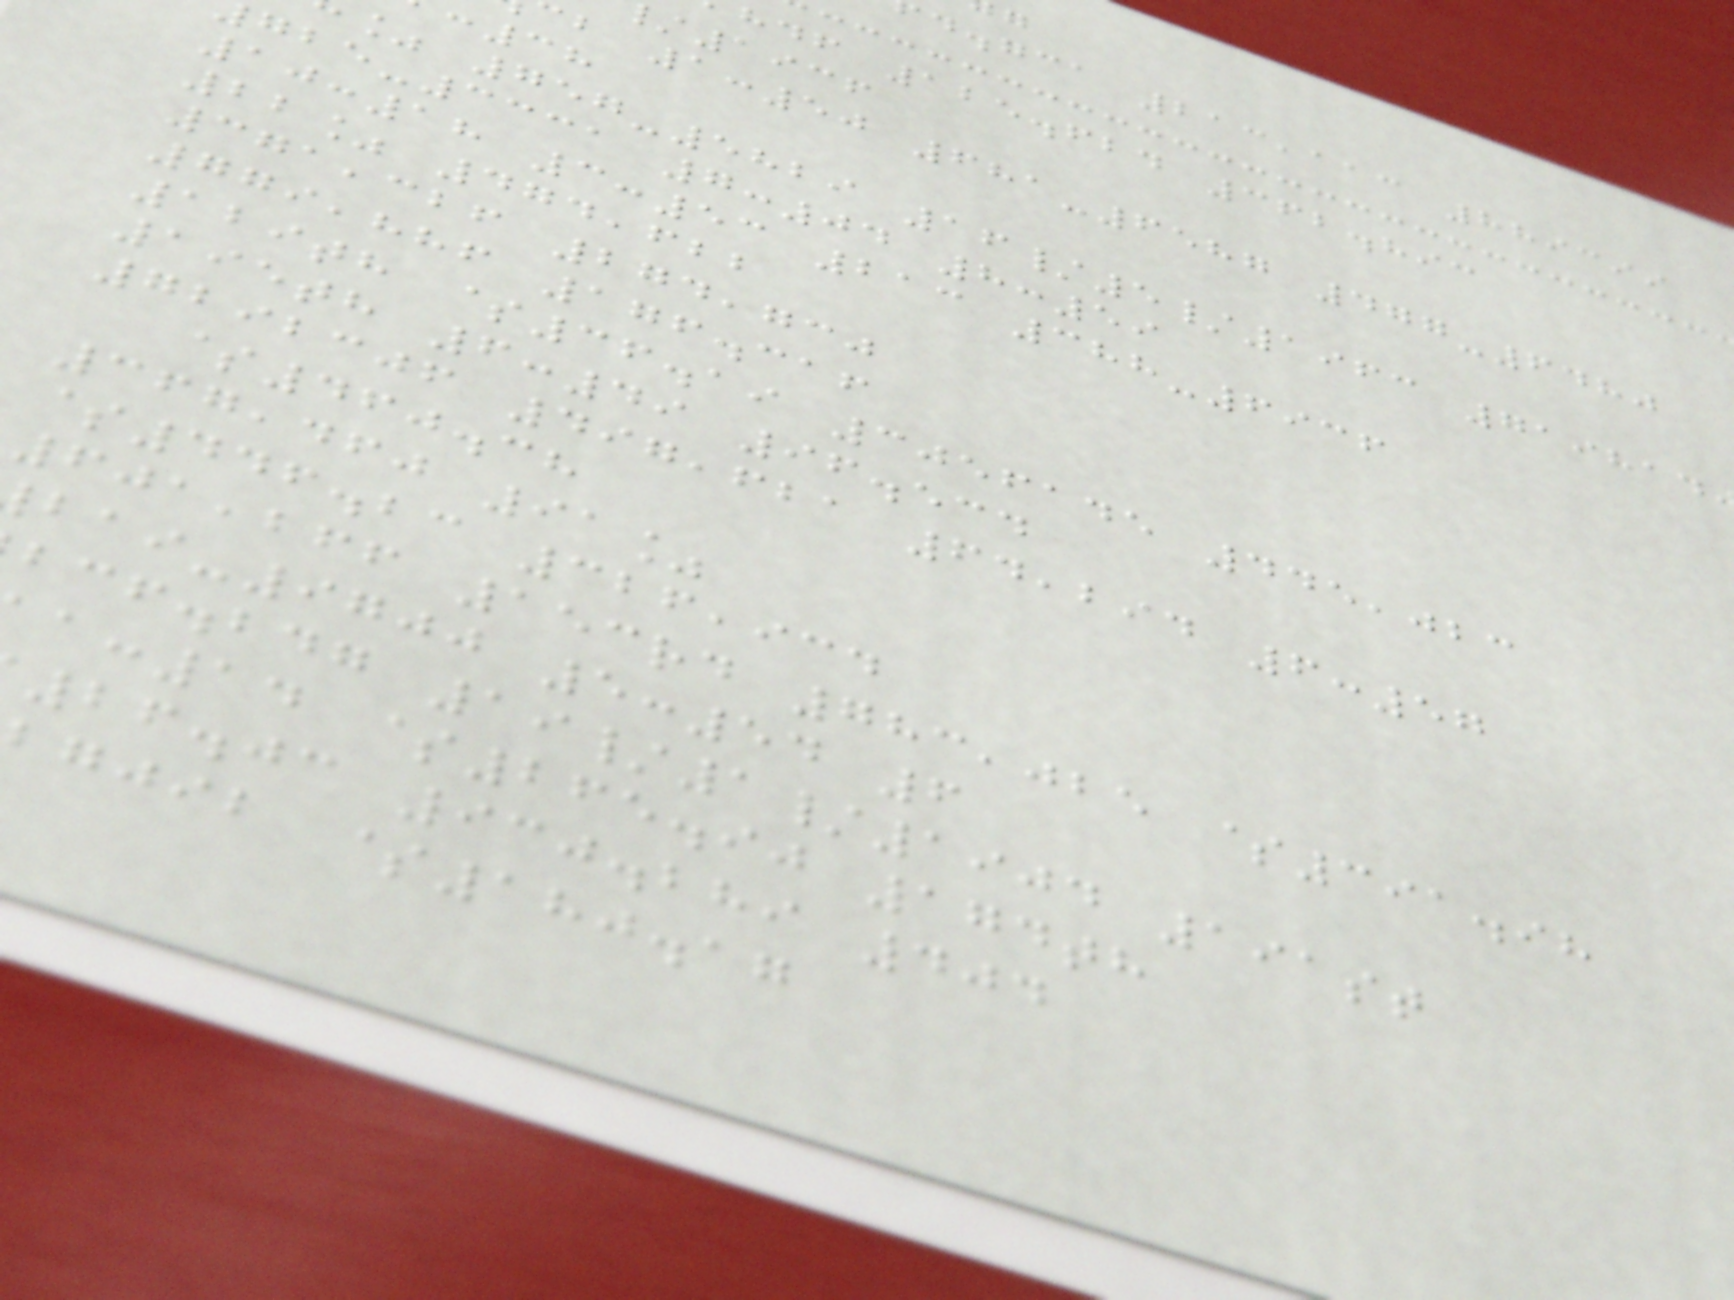d.gca 213,113 889399
hdf 125.624 362.893
1936
b 1:50 681-6587 477-6480
:38
% 757-5829 16/5/1963 719814
-3331 7:04 8:59
10:18 3:53 213 388-6936
22% 474,622
371,326 274,730
779,886 176.316
129th $36.19 3056145 445,023
195th 6:49 96.534
7292306 497,621 64,294 6:57
$460.38
367,460 91%
$446.23 326,934
601,266 153rd 783,025 $391.98
-9700 5:54 6
bcf.bdg 19/1/1904 191st
:14 $265.90 174th
26.03 930.289 404
gjib $180.17
